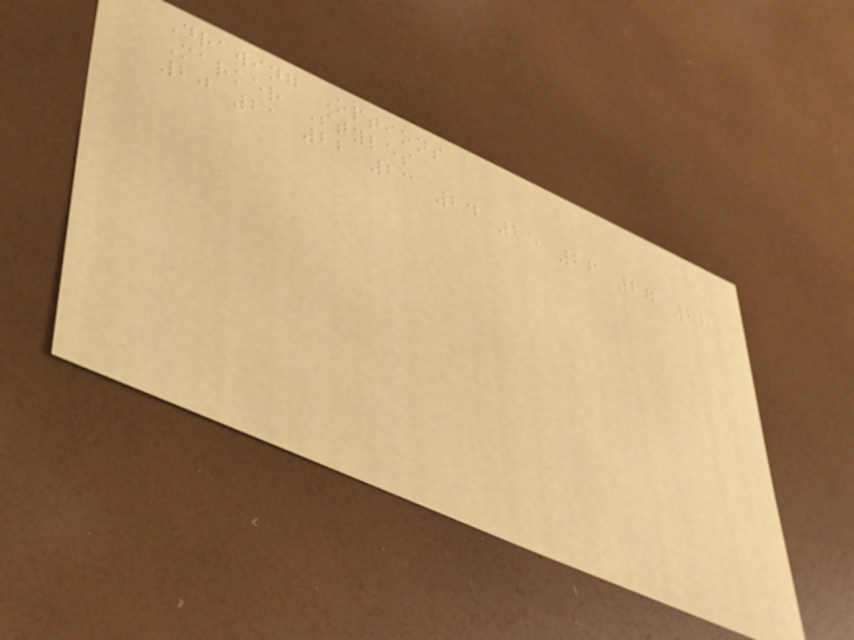Drawing Options
Marker Styles
20 21 22 23 24 25 26 27 28
